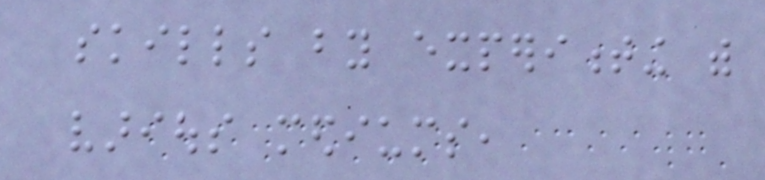skills by experimenting with
various mediums,
